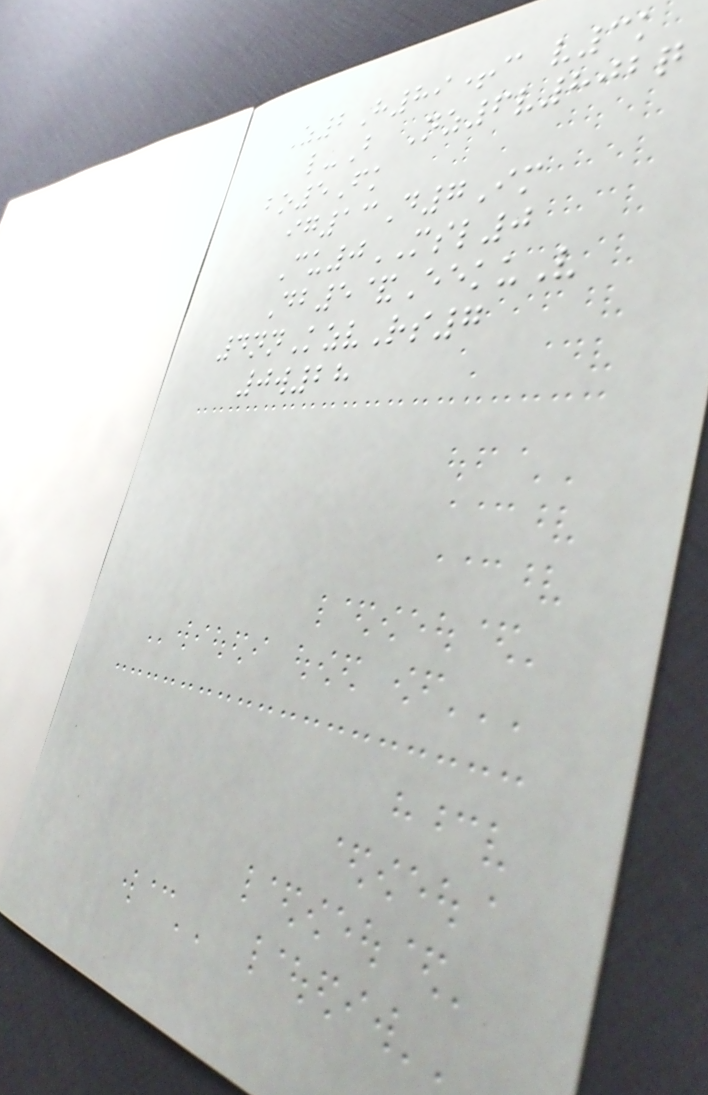Z2H89+c v3k
l-B Nz6v802q
bo5Fk
ig13D7Im
Cu0MSL0
Db5&EekuV
4nnKzvRs7
0w28
